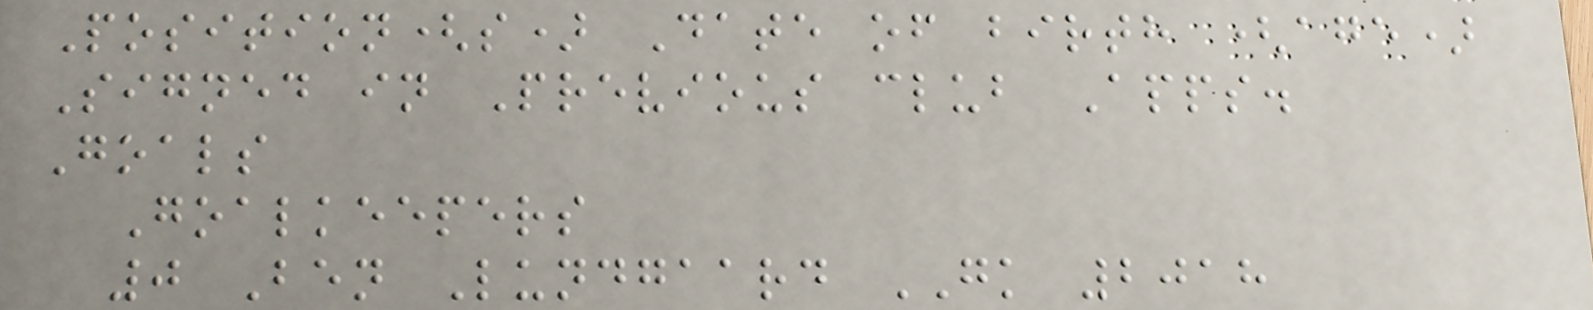Position(s) Date of birth (age)
Signed in Previous club Apps.
Goals
Goalkeepers
0 Ben Lundgaard GK 2018
